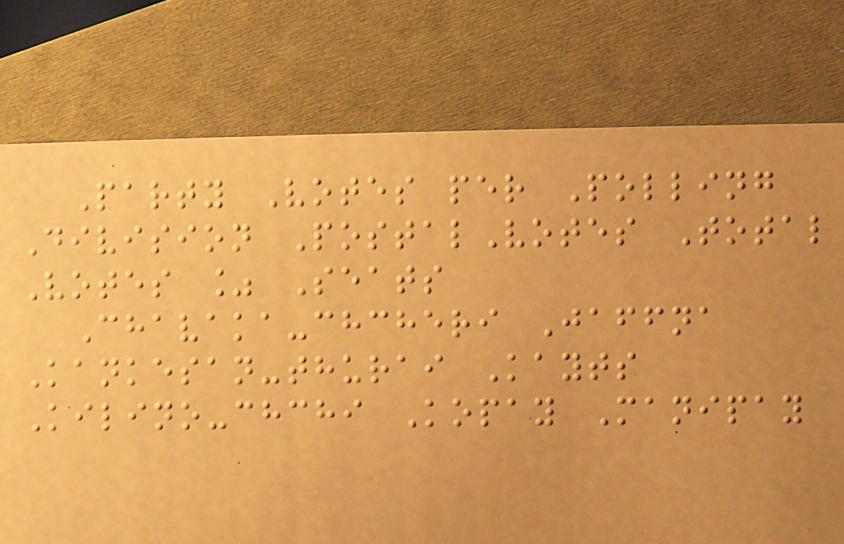Party Votes per Polling
Division PostalVotes Total
Votes % Seats
Chavaka-chcheri Jaffna
Kankesan-thurai Kayts
Kilino-chchi Kopay Manipay
